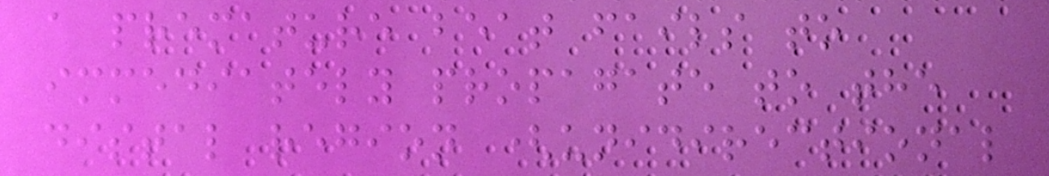a premature beat fails to
immediately propagate to the
distal region (unidirectional
